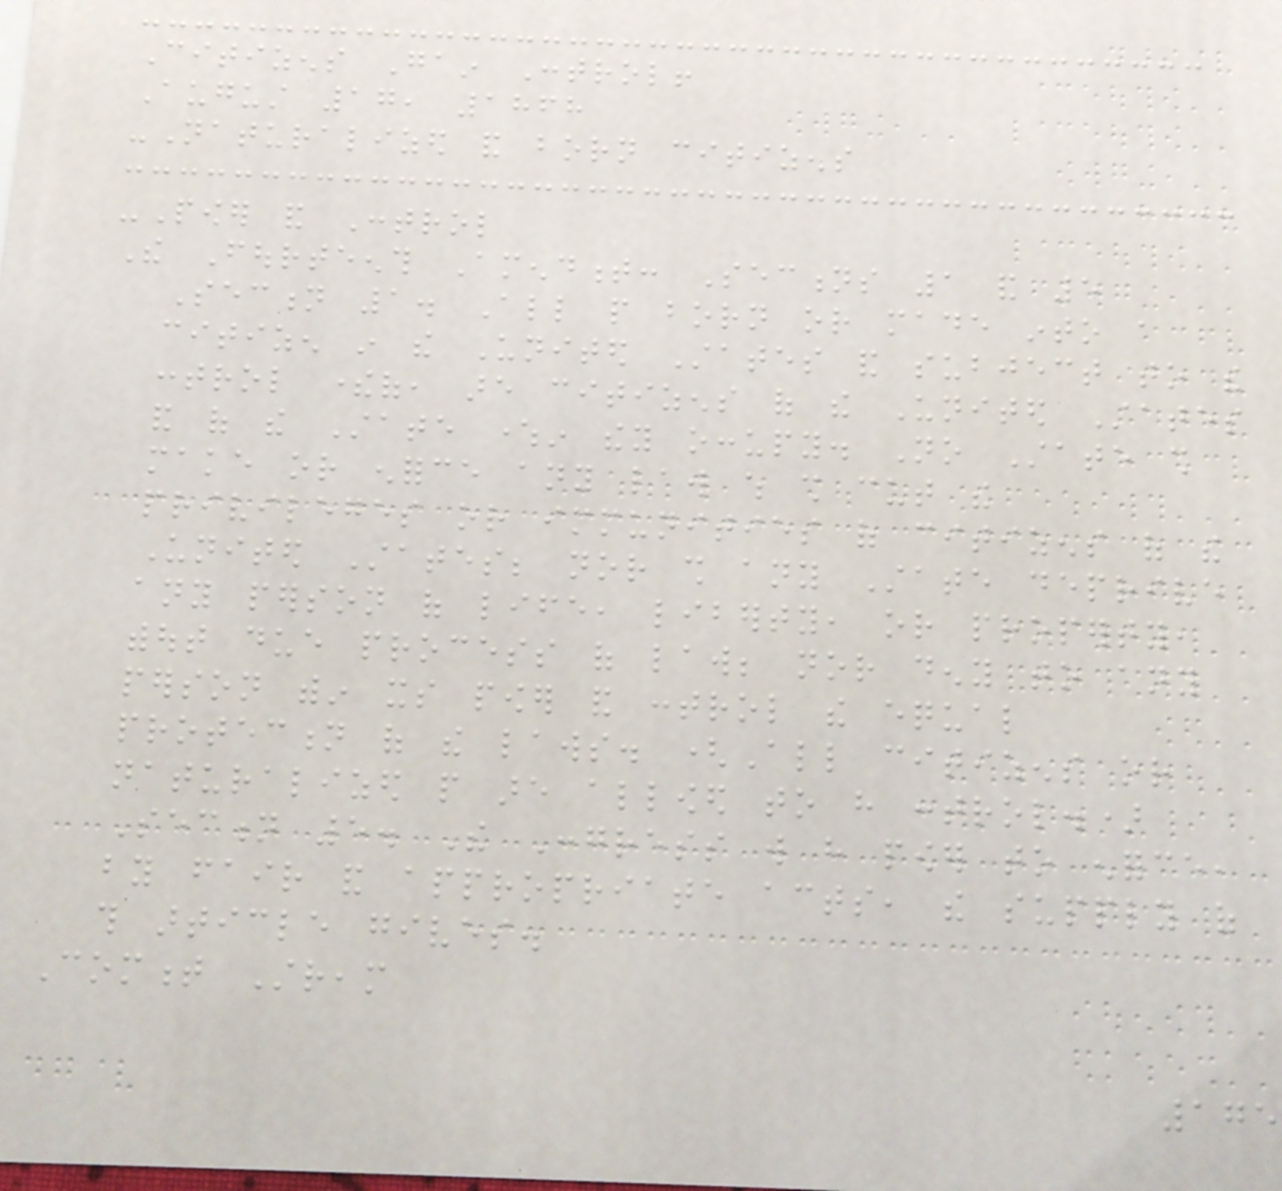Citizens Gain Control!
August 17, 1868
-Naturalized and born citizens
-Power and Control
The Fourteenth Amendment: Sections 1 and 5
Section 1. All people born or made into a
citizen in the United States and subject to the
control thereof, are citizens of the United States
and of the State wherein they occupy. No State shall
make or enforce any law which shall cut the
privileges or immunities of citizens of the
United States; nor shall any State deprive
any person of life, liberty, or property,
without due process of law; nor deny to any
person within its power and control the equal
protection of the laws. (All citizens or
naturalized people are allowed to have control.)
Section 5. The Congress will have power to enforce,
by fair and appropriate acts, the supply of
this article gives.
Comment Stream
175
